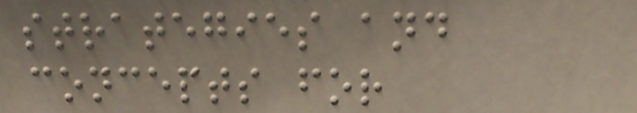strategies and
concepts for
